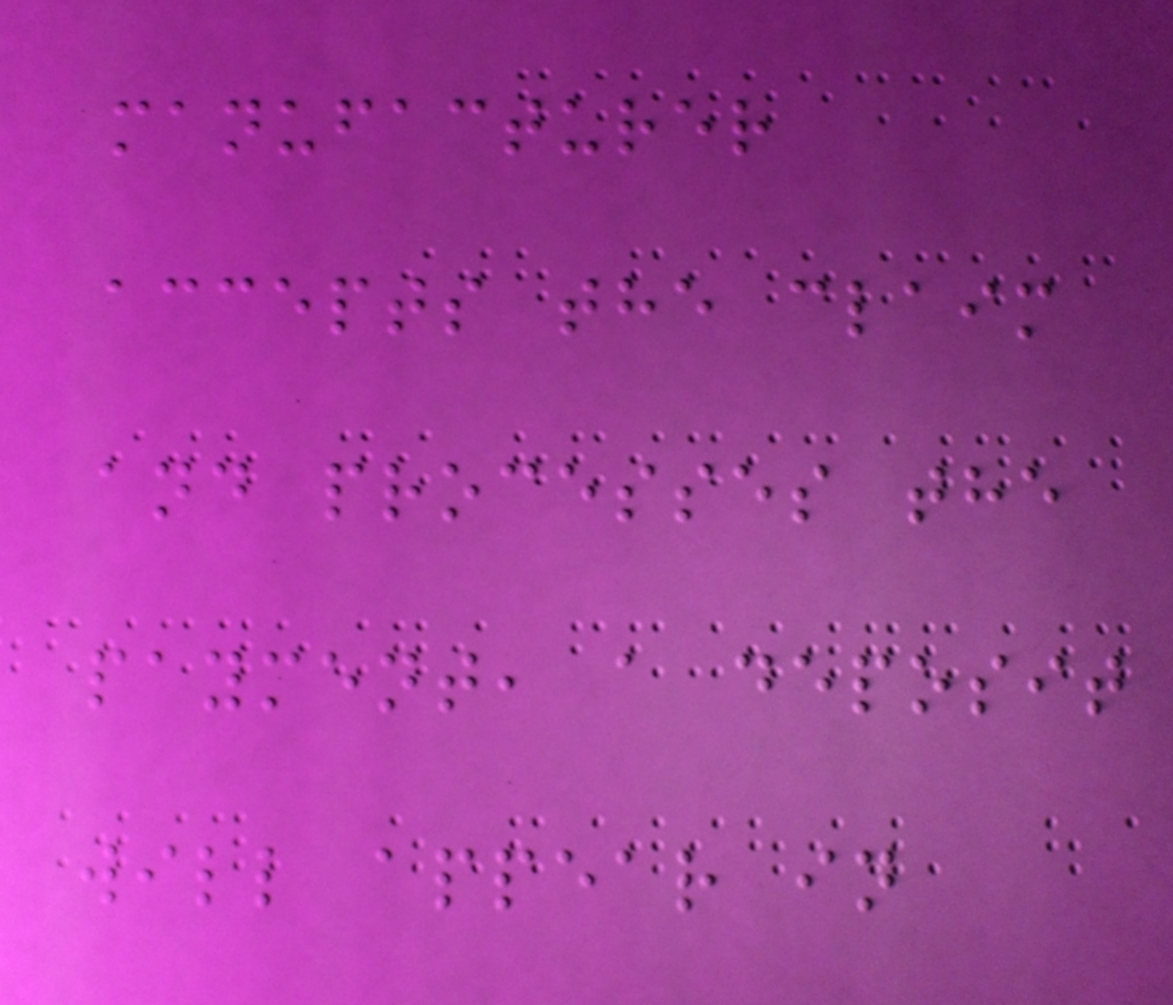manufacturer
accepts the claim
and processes the
payment, a deposit
will appear in
